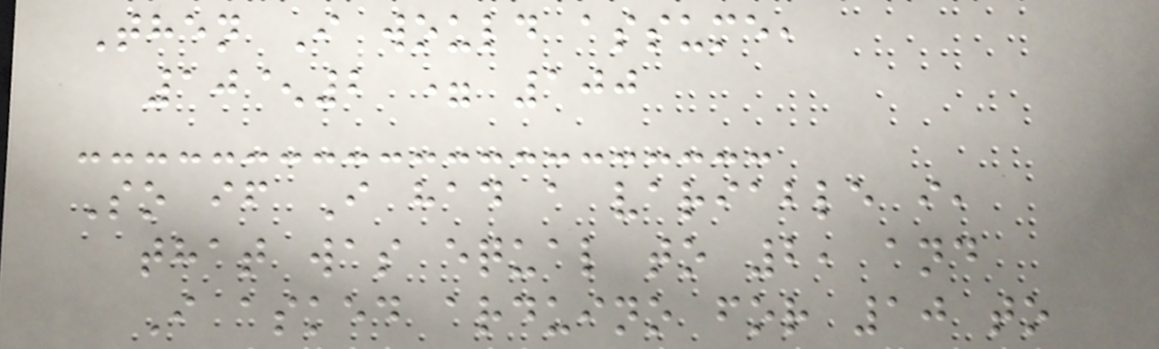Then I would assume,
10^2 = 100
So if I had a variable i,
that was equal to 2, and
I asked arduino for 10 to
